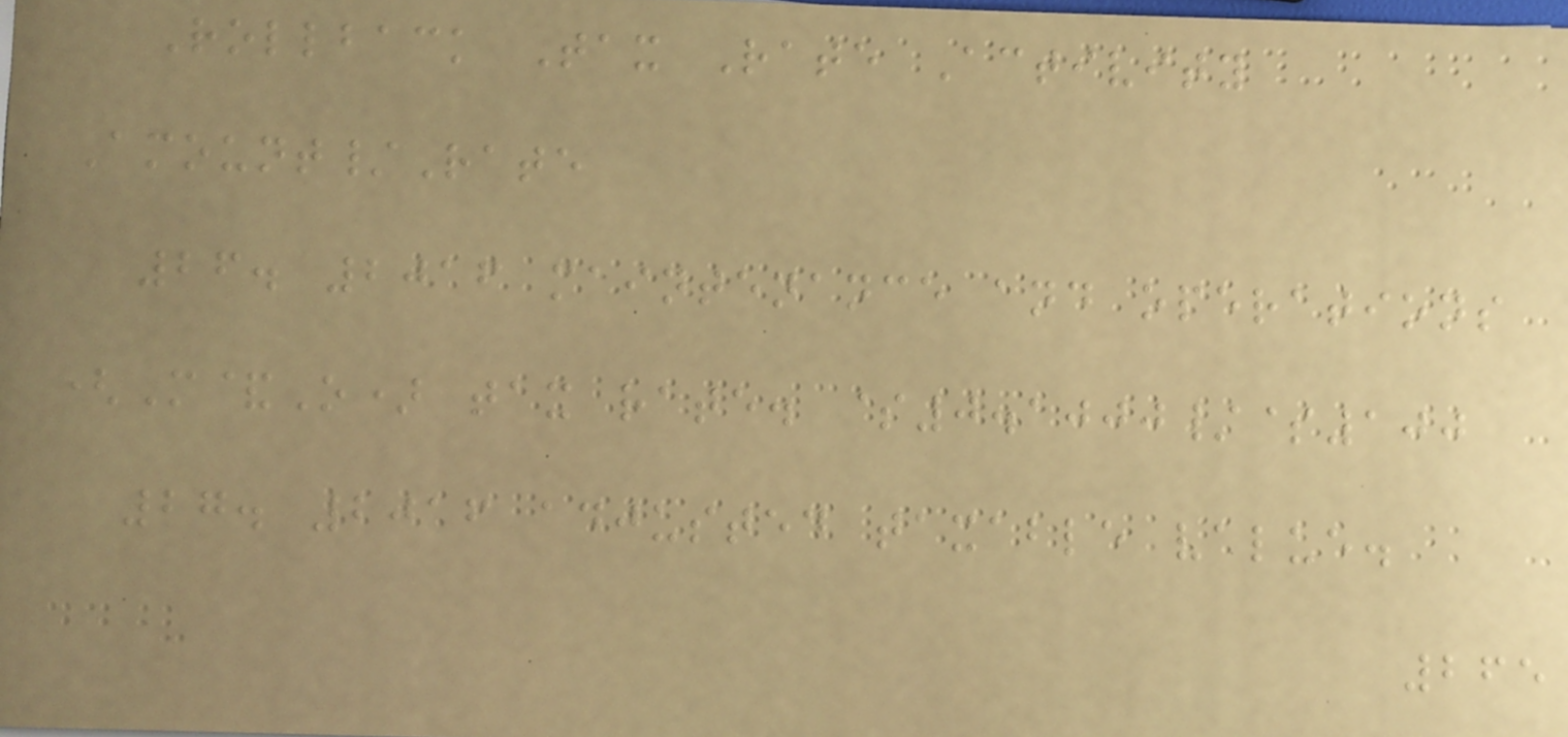Rollback Tax Rate Activity
Amount/Rate
26. 2016 maintenance and operations
(M&O) tax rate. $0.1000/$100
27. 2016 adjusted taxable value.
265
